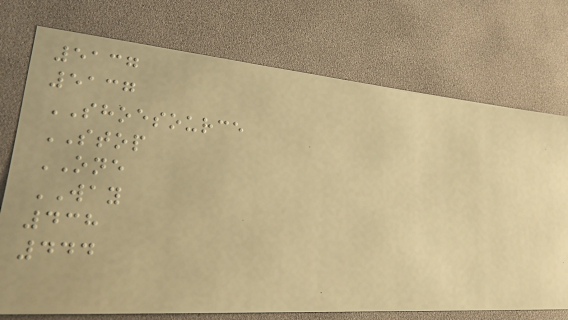5137
5137
SHOESOURCE
STOP
ONE
WAY
438
444
